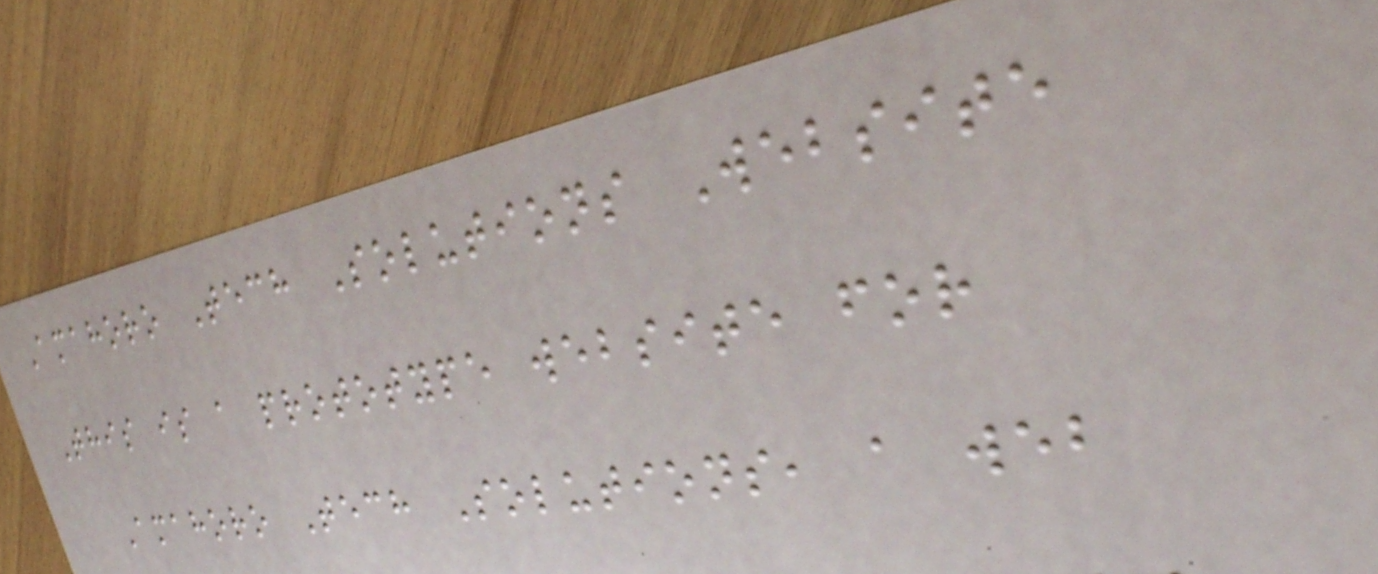Amahoro Tech Solutions Website
This is a prototype website for
Amahoro Tech Solutions, a web
